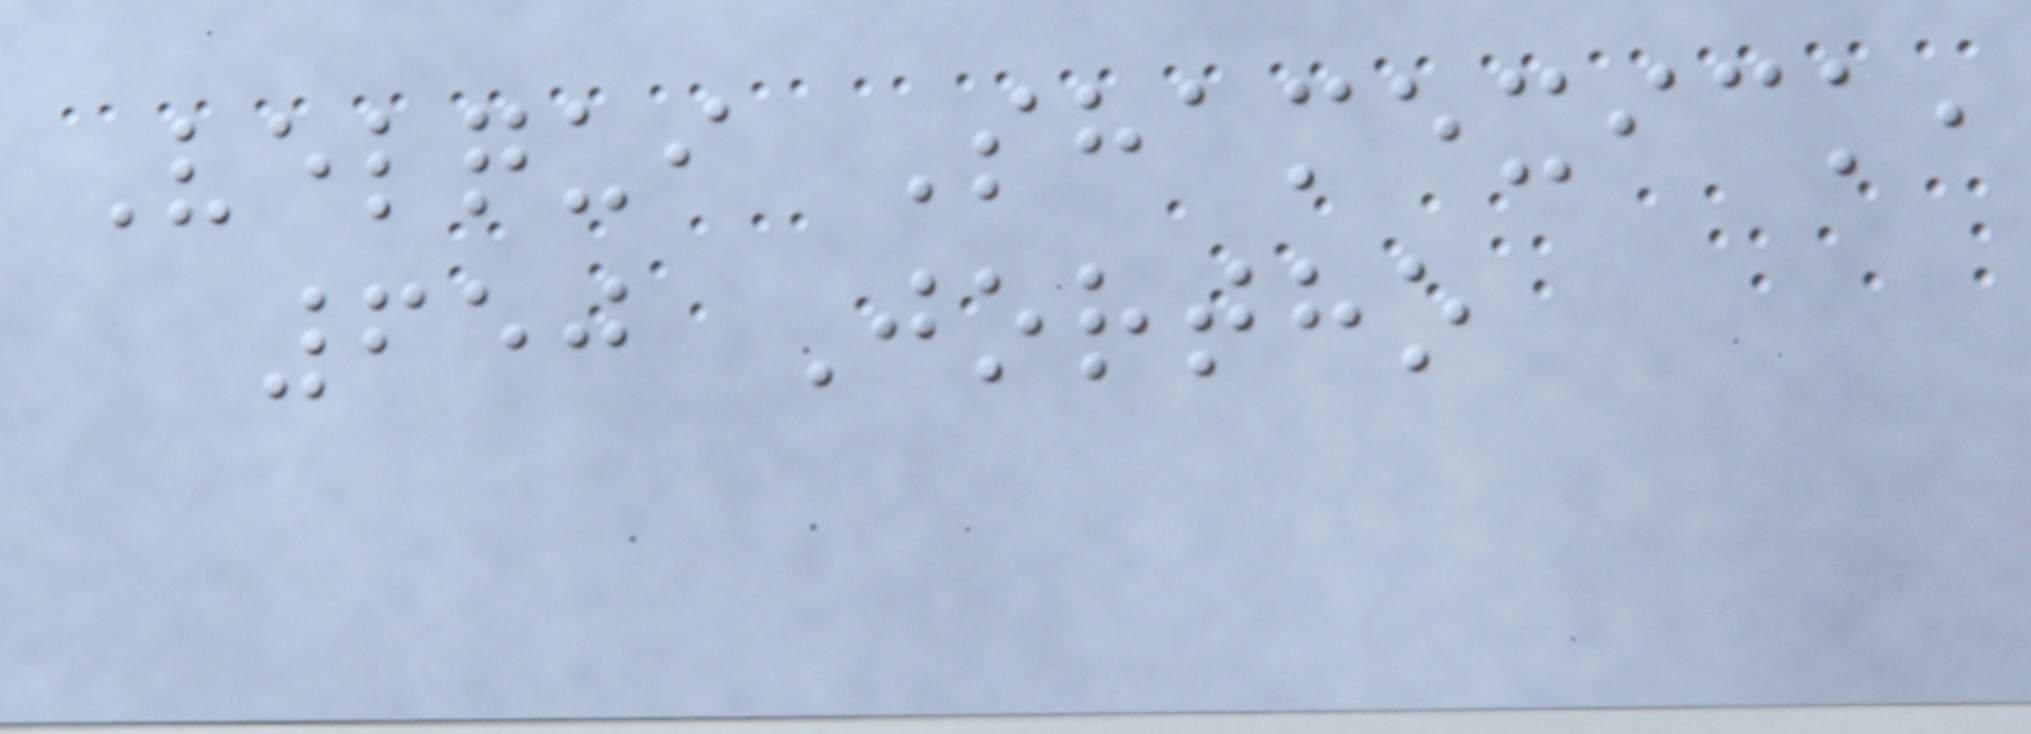Velqui Shamexick,
650 Jortho
